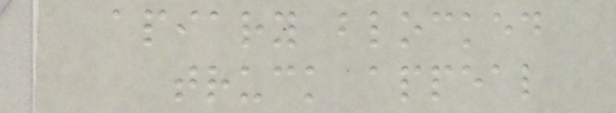apiary blocked
truck appeal
